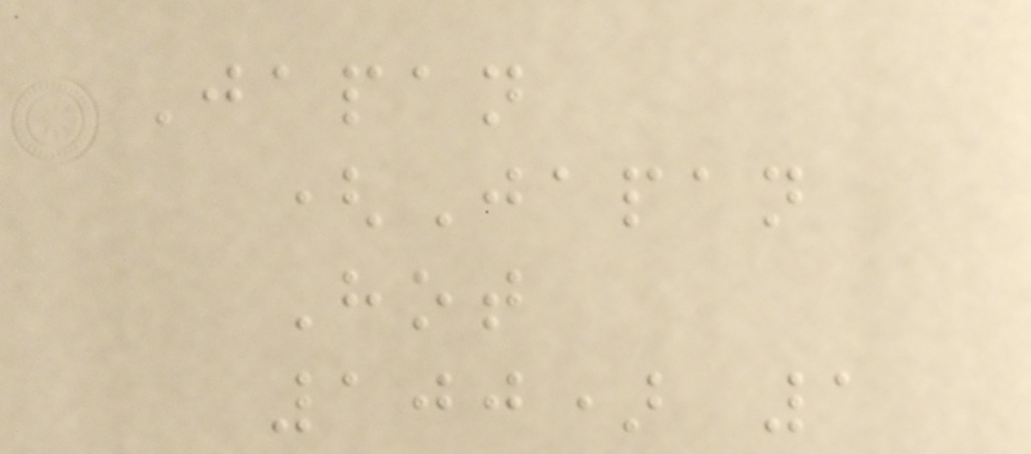Japan
(Japan
Hot
100) 1
